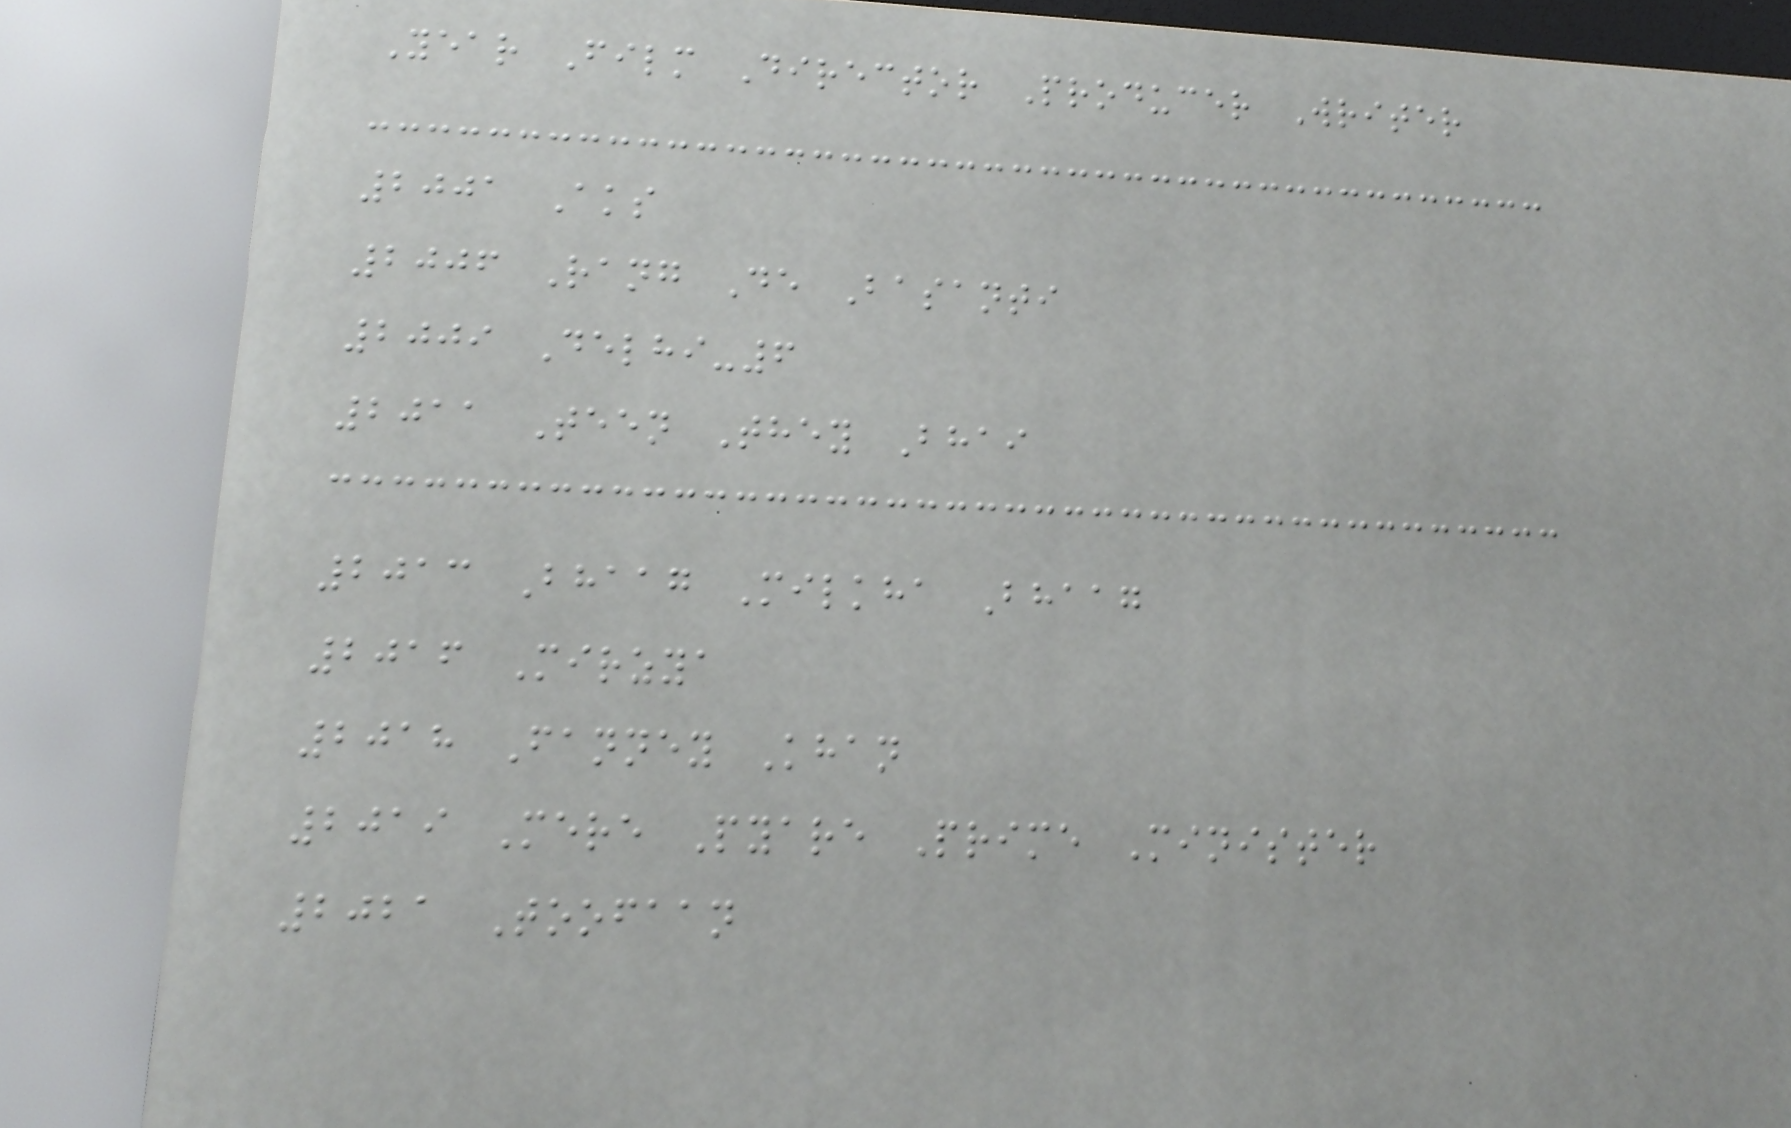Year Film Director Producer Writer
2001 Aks
2006 Rang De Basanti
2009 Delhi-6
2011 Teen They Bhai
2013 Bhaag Milkha Bhaag
2016 Mirzya
2018 Fanney Khan
2019 Mere Pyare Prime Minister
2021 Toofaan
